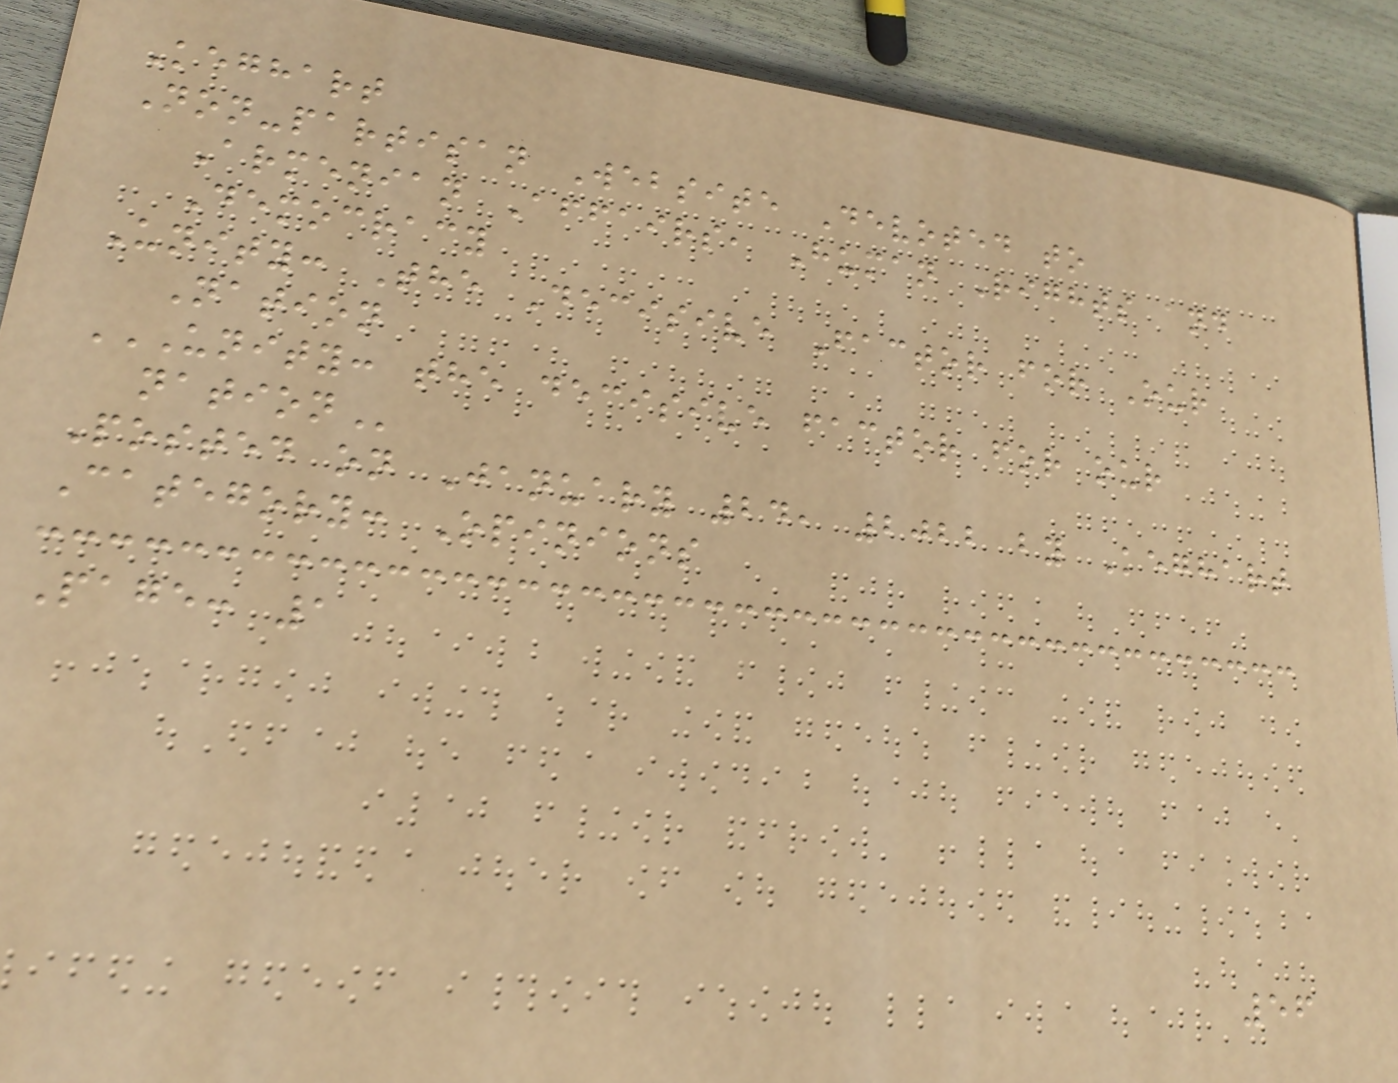Keghart
Non-partisan Website Devoted to
Armenian Affairs, Human Rights and
Democracy
Unity: The Decisive Factor for Our
Nation
UNITY: THE DECISIVE FACTOR FOR OUR
NATION
Posted on January 24, 2022 by Keghart
Category: Opinions
Page: 1
56
